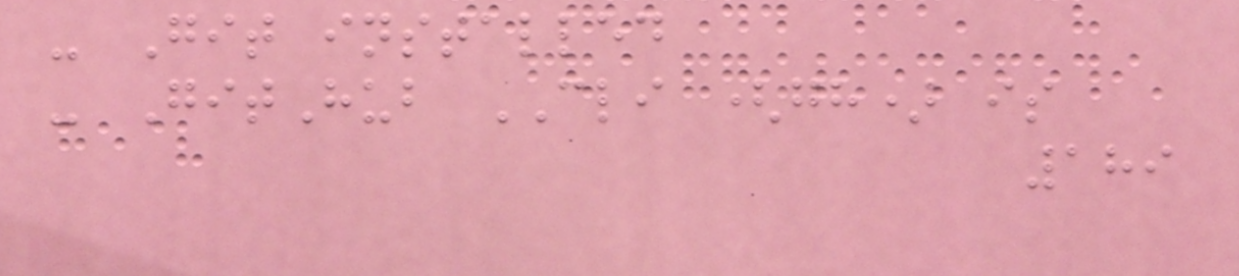- Git installed
- GitHub CLI (gh) is
189
